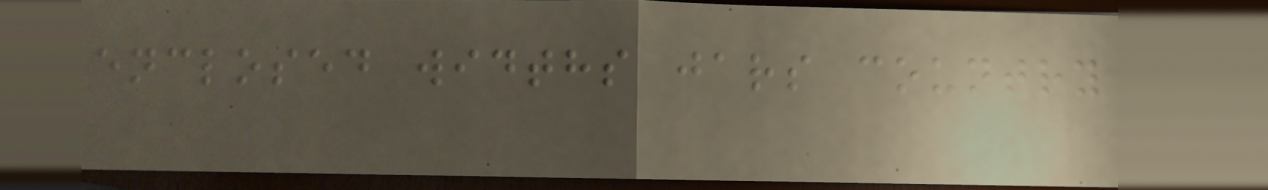enclosed widths jars country
